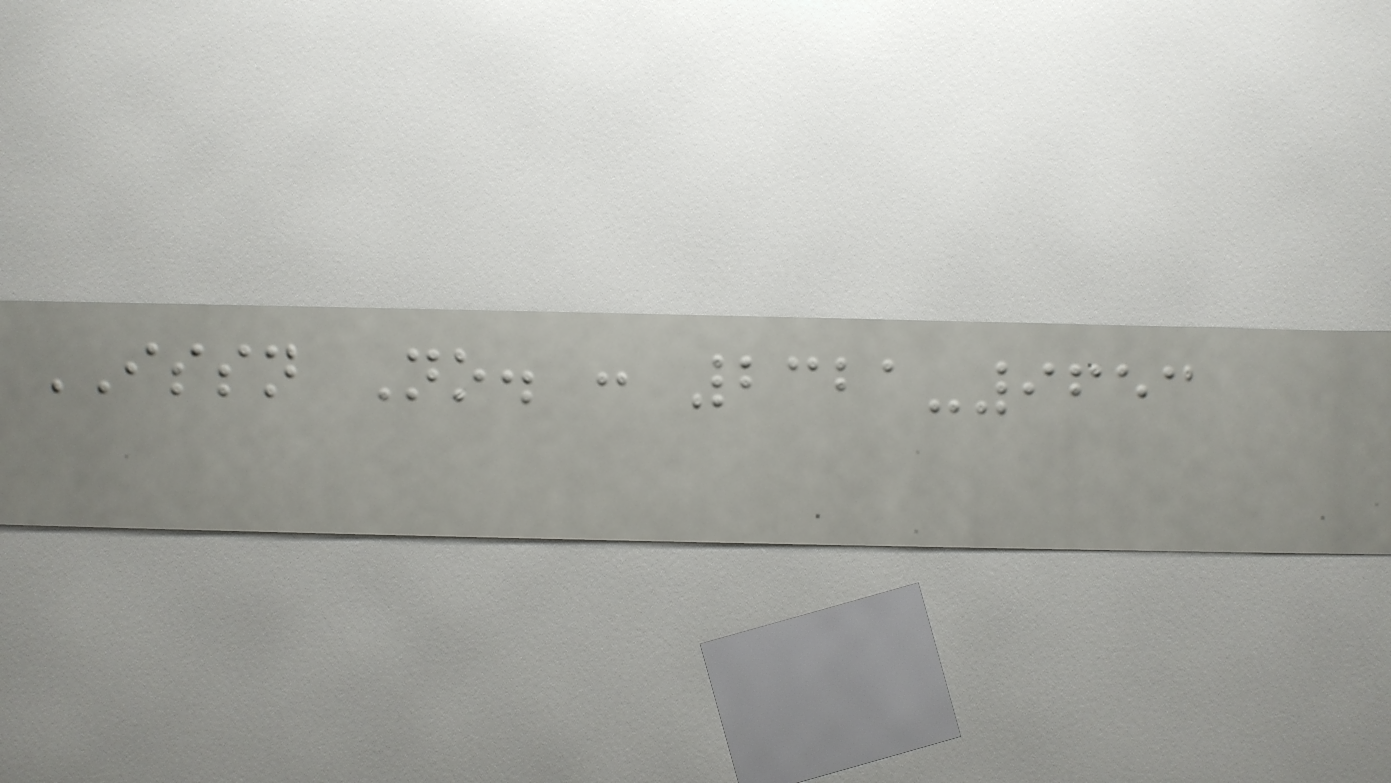ISSN No. : 2321-9653
